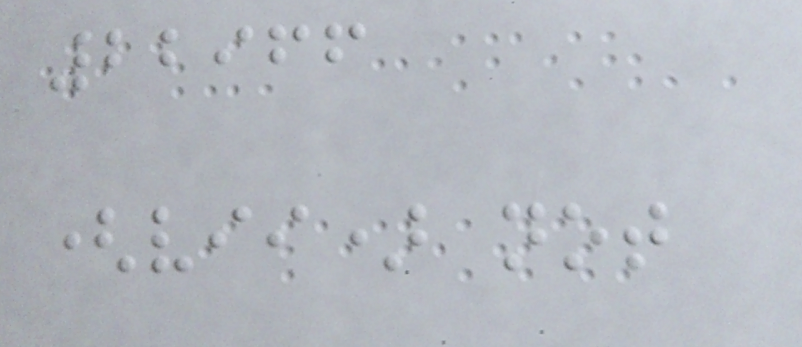22966
(vii) not
